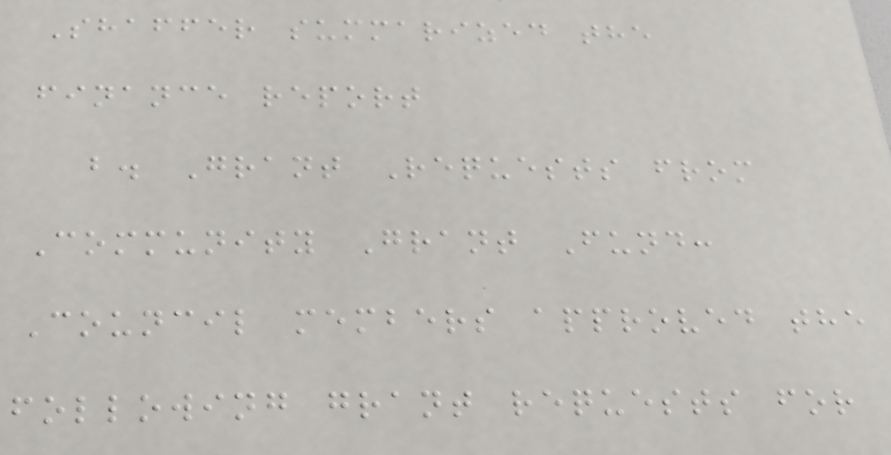Shaffer summarized the
finance report
b. Grant Requests from
Community Grant Fund:
Council members approved the
following grant requests for
